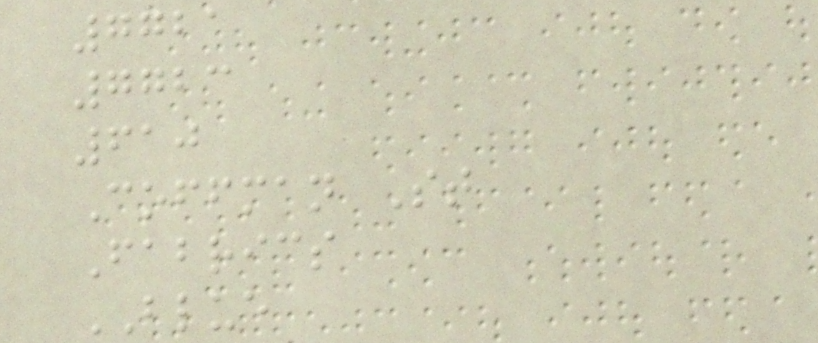7721
7723
610
Coffman St
Fabrics
BLUE
